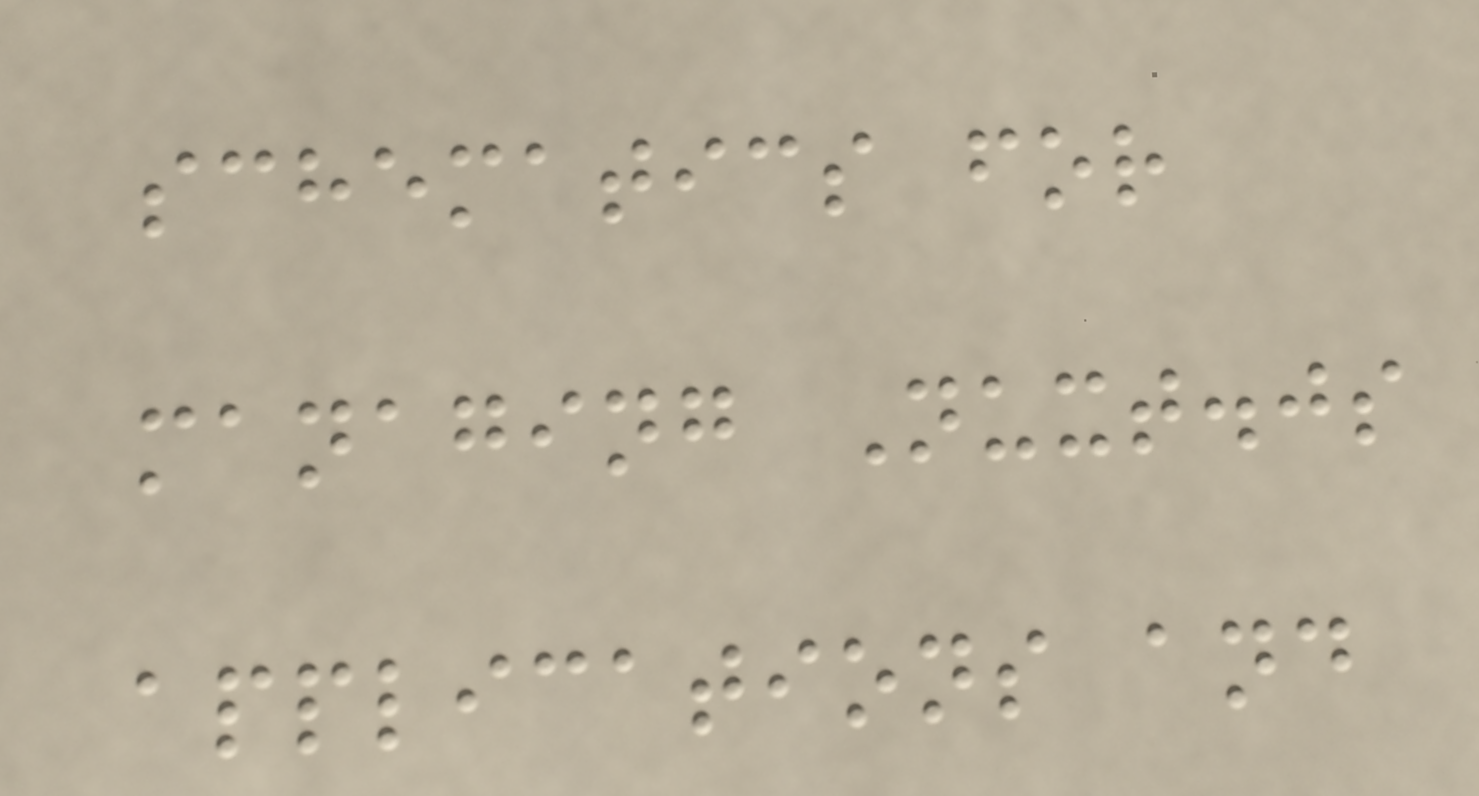schematics for
managing Nuxt.js
applications and
